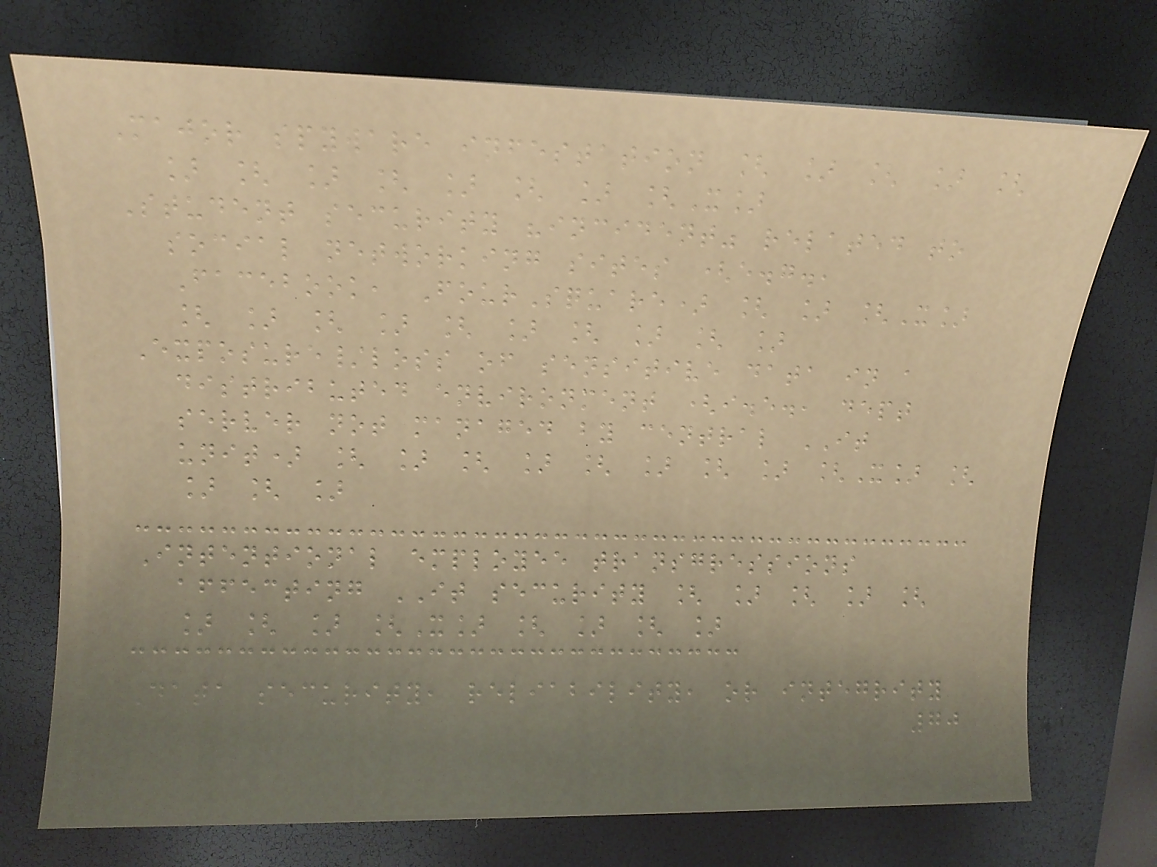Major spyware infestation [ ] [ ] [
] [ ] [ ] [ ] [X]
Student security "incident" related to
social networking sites (e.g.,
Facebook, FourSquare) [ ] [X]
[ ] [ ] [ ] [ ] [ ]
Exposure/loss of sensitive data in a
distributed environment (i.e., dept
server not managed by central IT
unit) [ ] [ ] [ ] [ ] [X] [
] [ ]
Intentional employee transgressions
affecting IT security [ ] [ ] [
] [ ] [X] [ ] [ ]
Data security, reliability, or integrity
70
